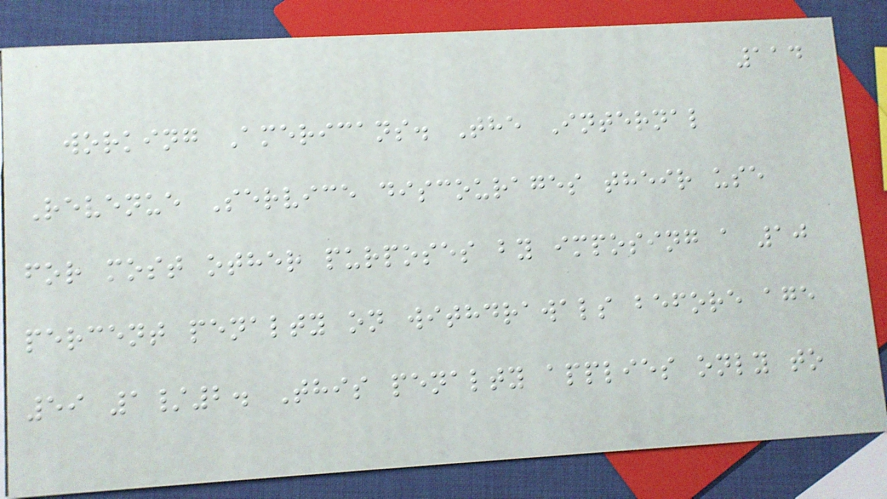114
working Americans. The Internal
Revenue Service discourages their use
for most other purposes by imposing a 10
percent penalty on withdrawals before age
59 1/2. This penalty applies only to
